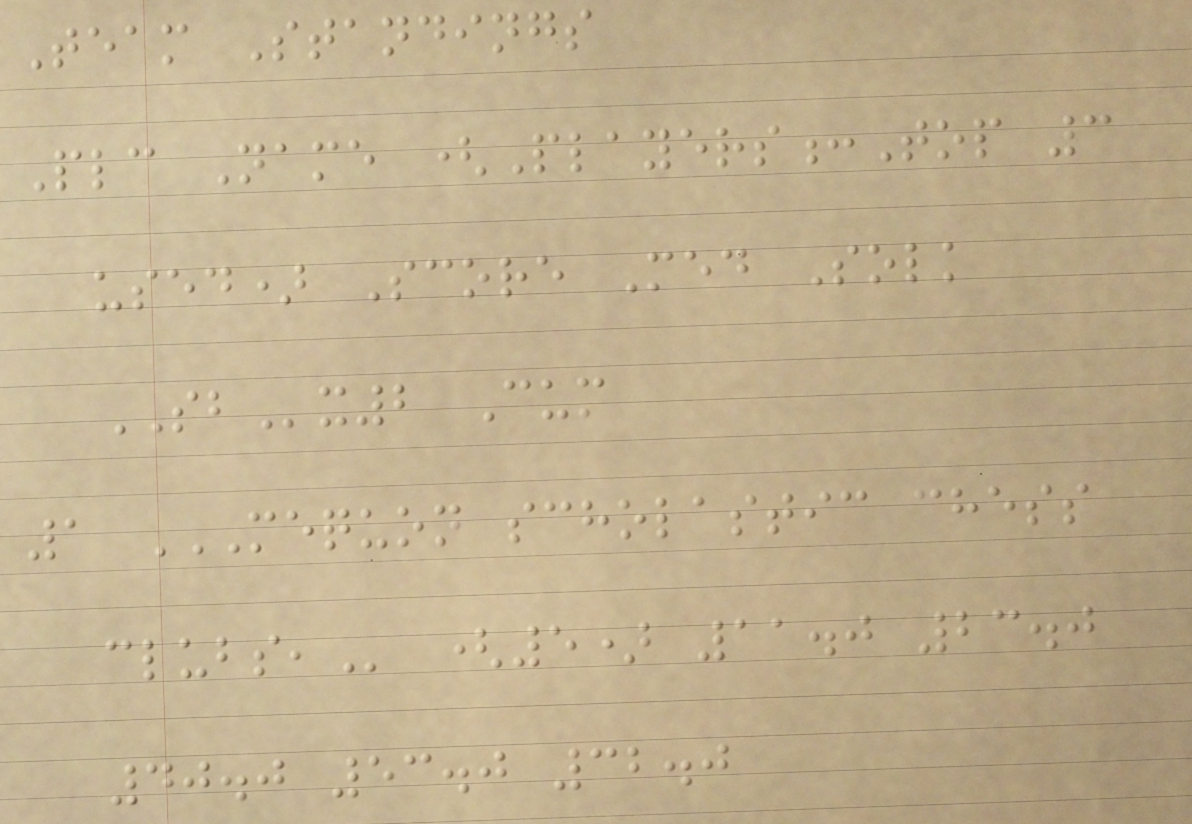Team Standings
Plc Name (Players:Top 3
used) Score Med Solk
SBx2 Cum
1 MEQUON SCHOLASTIC CHESS
CLUBS, (5) 11.0 23.0
40.0 53.0 32.0
